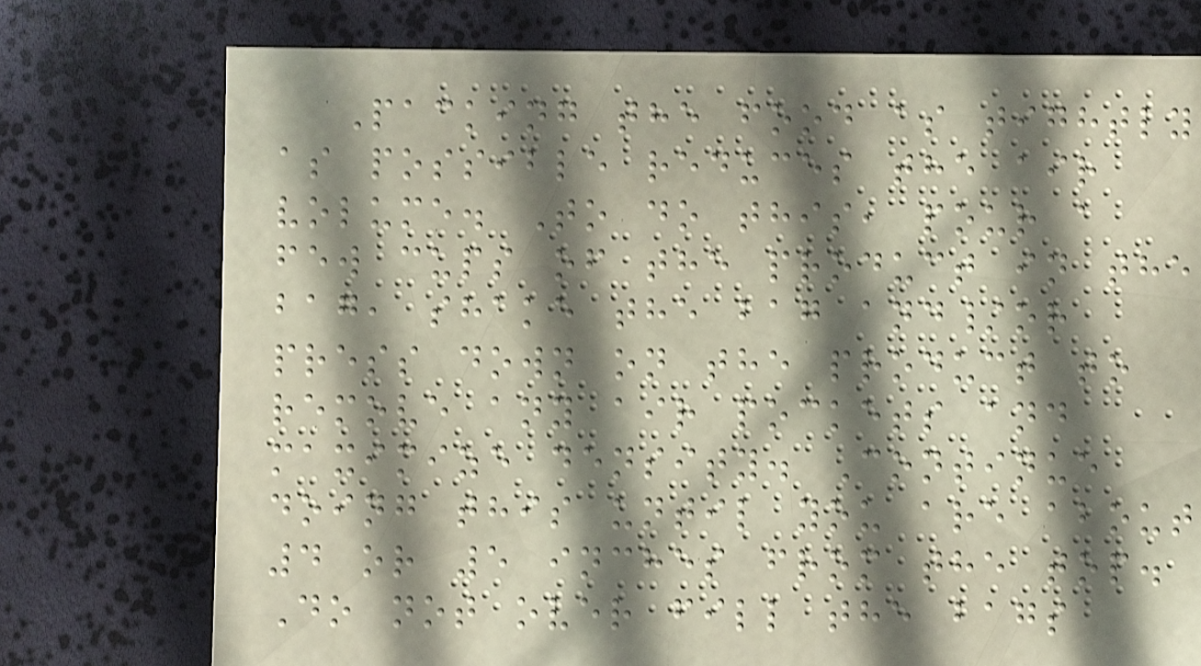Packing the food as tightly
as possible reduces the air
volume. To do this, pour a
few cups of the product in the
bag, shake the bag and/or
press down on the product to
remove any air pockets and
maximize density. Continue
doing this until you are about
4 or 5 inches from the top.
Do not over fill the bags
